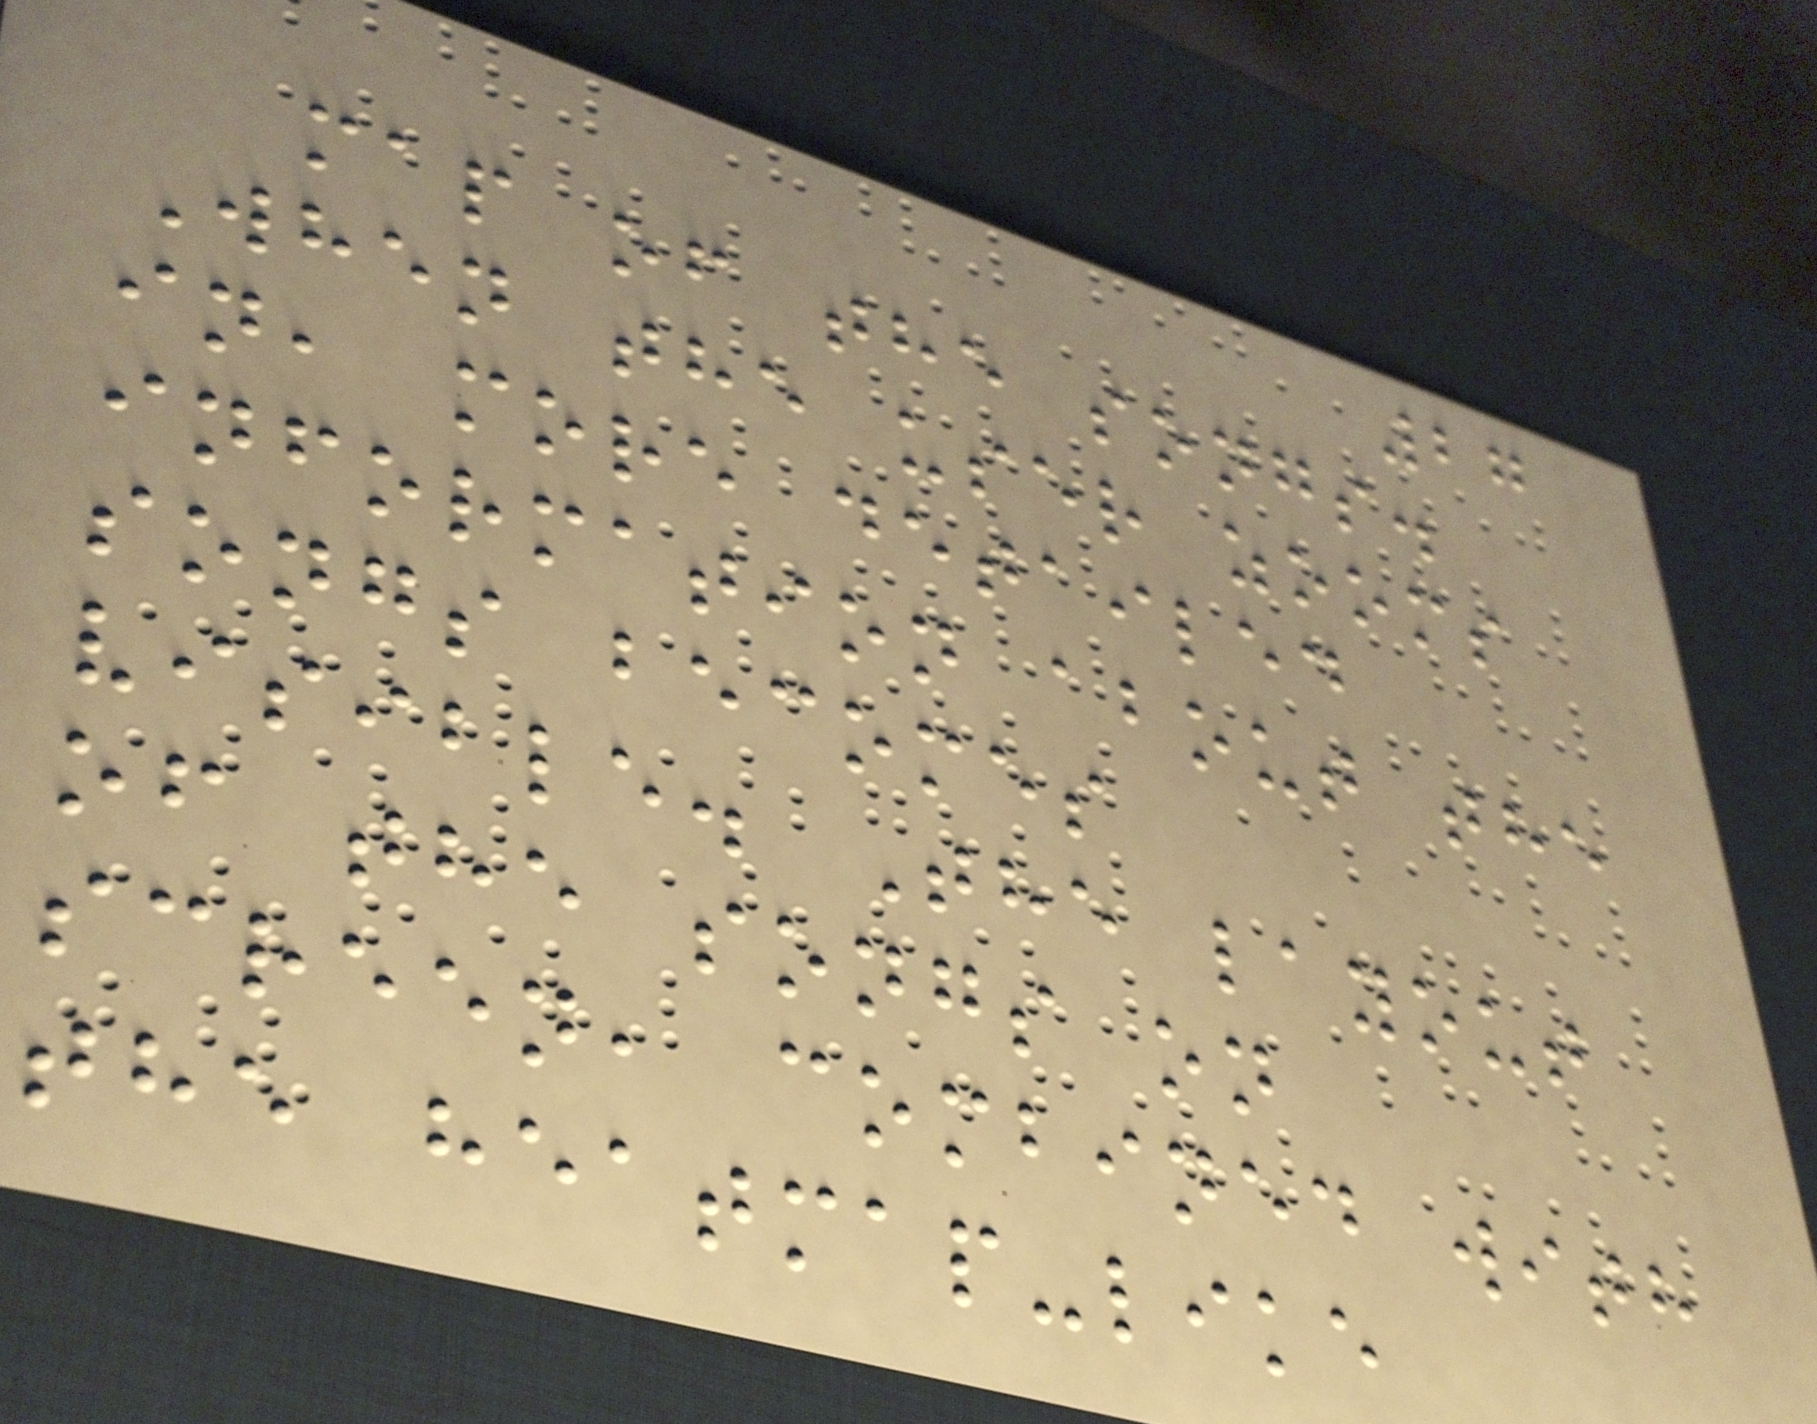27
map of the songs.
When the user zooms
in, more detailed
information about the
songs becomes
visible. The layout
of the songs on
screen, combined with
the heatmap-like
